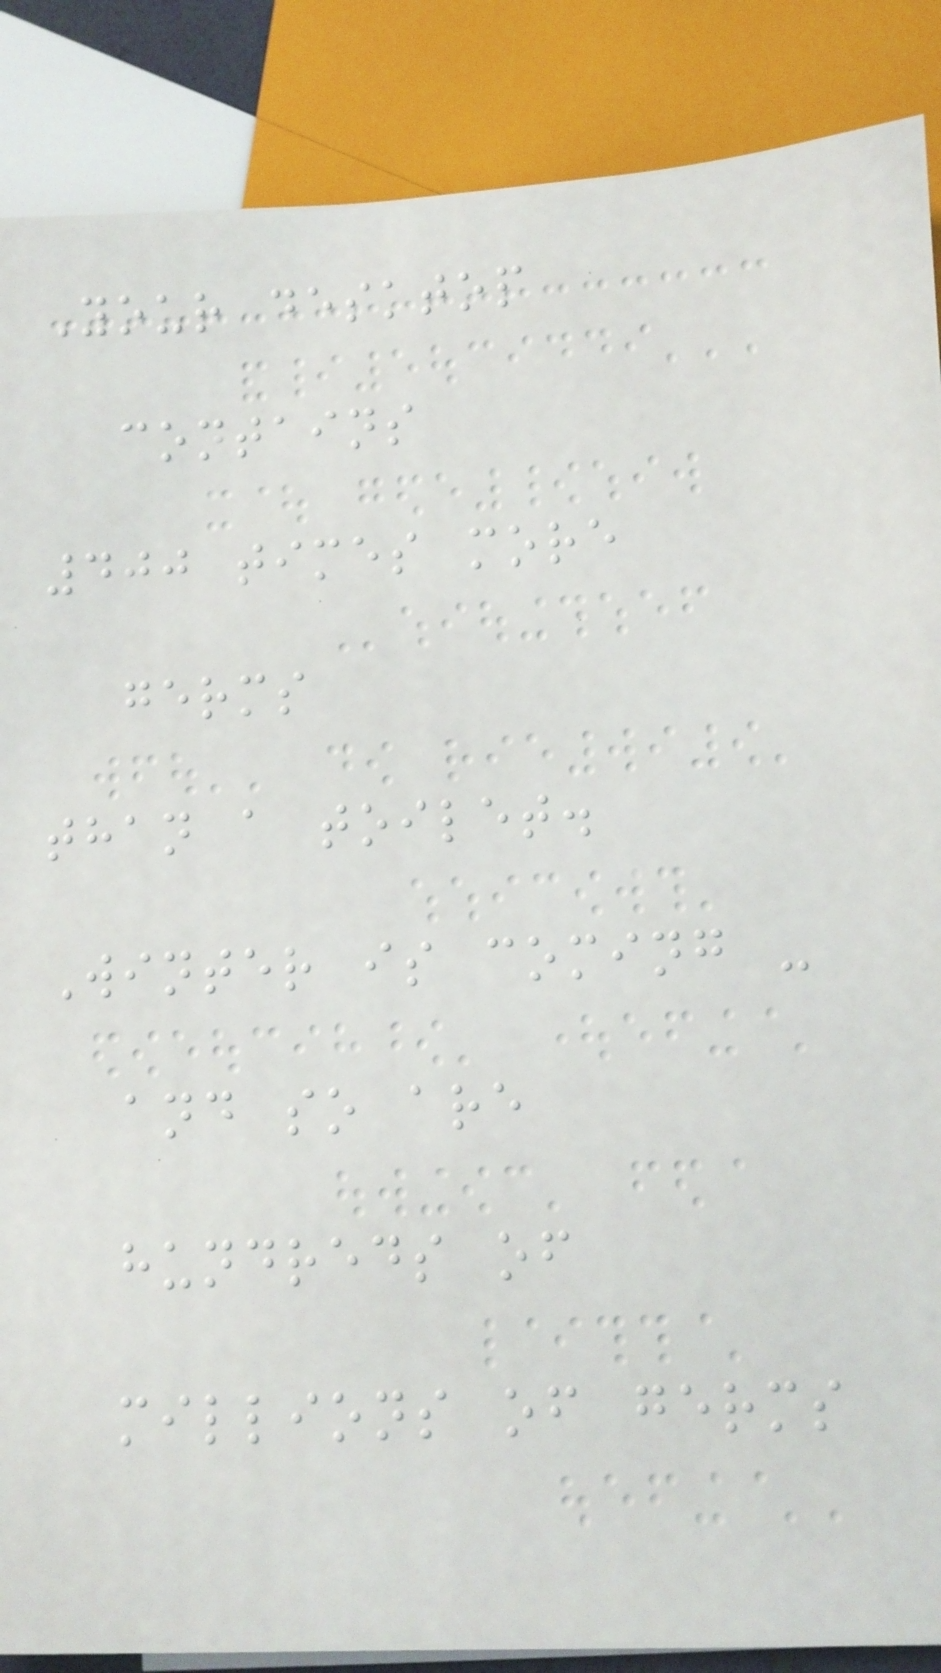Your desktop
contains
400 times more
germs
than a toilet.
Winter is coming -
and so are
hundreds of
millions of germs
